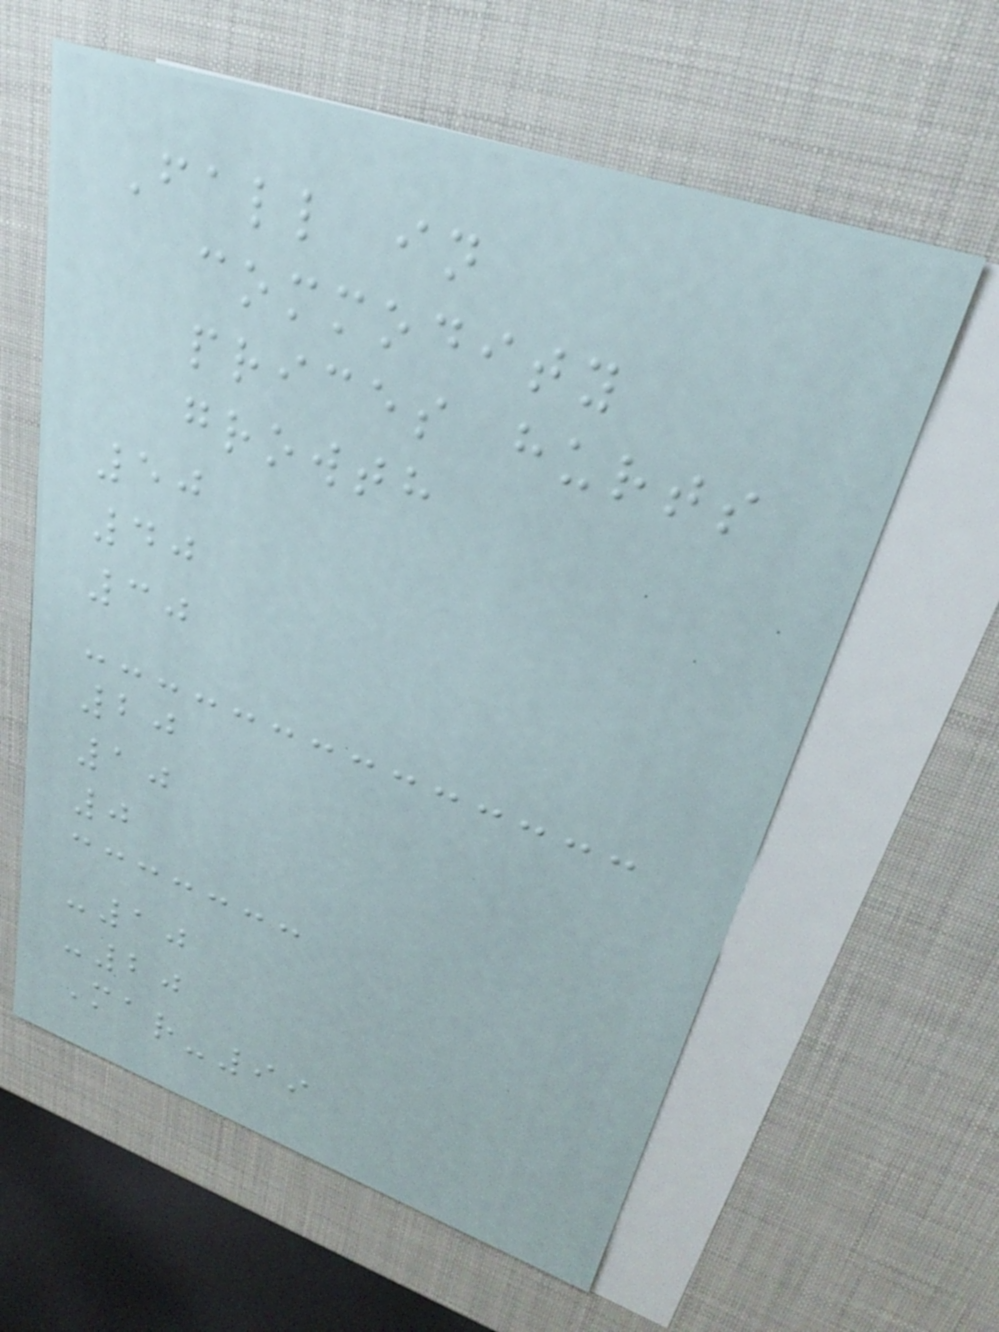Fall in
commodity
prices hurts
growth
50
40
30
20
10
0
-10
-20
Mar-99
